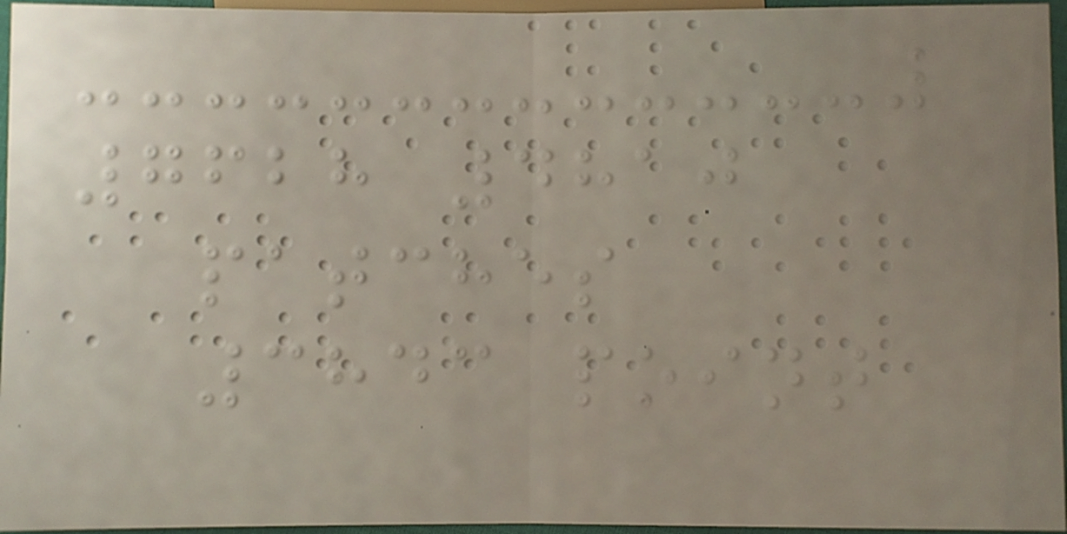7628 4810
patches
3843 point
